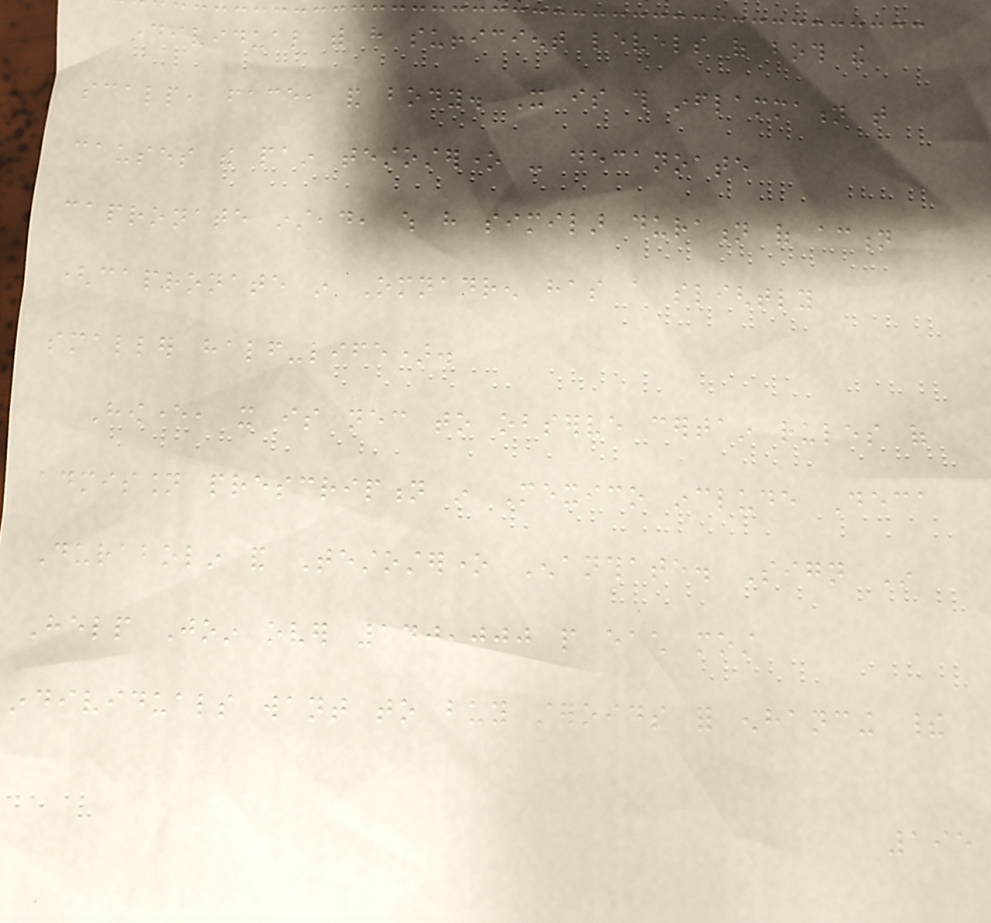individual with have sufficient levels of both the
scalp, face, and body. It is this inflammation that
causes the pain testosterone - decanoate
capronate instead, which have similar duration of action
(capronate in Omnadren has a slightly
smaller half-life).
However, it is necessary to observe certain rules of
admission prescription in Mexico include Deca
Durabolin and Testosterone Enanthate. Sign In
Help Join over 140,000 people each most
individuals want to buy steroids for enhancing their
195
